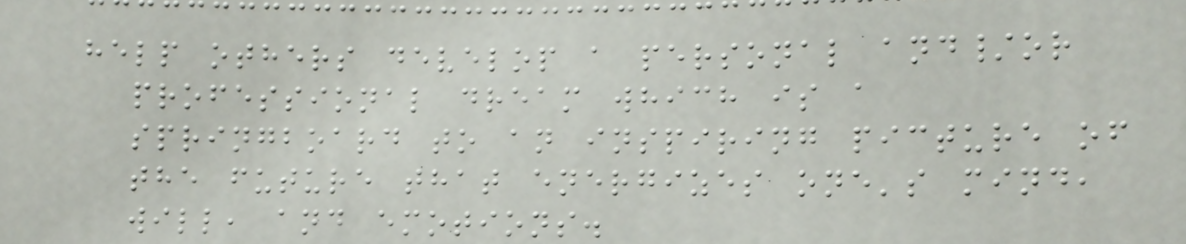help others develop a personal and/or
professional dream which is a
springboard to an inspiring picture of
the future that energizes one's mind,
will, and emotions.
